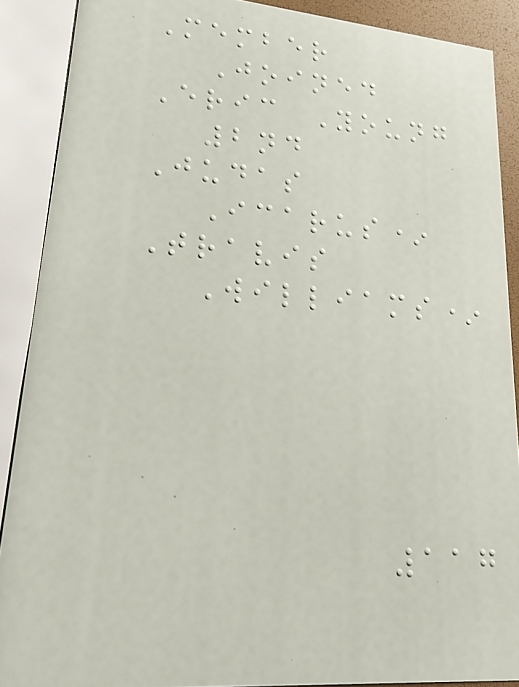Member
Joined
Eric Young
2nd
Judas
Icarus*
Travis
Williams*
117
